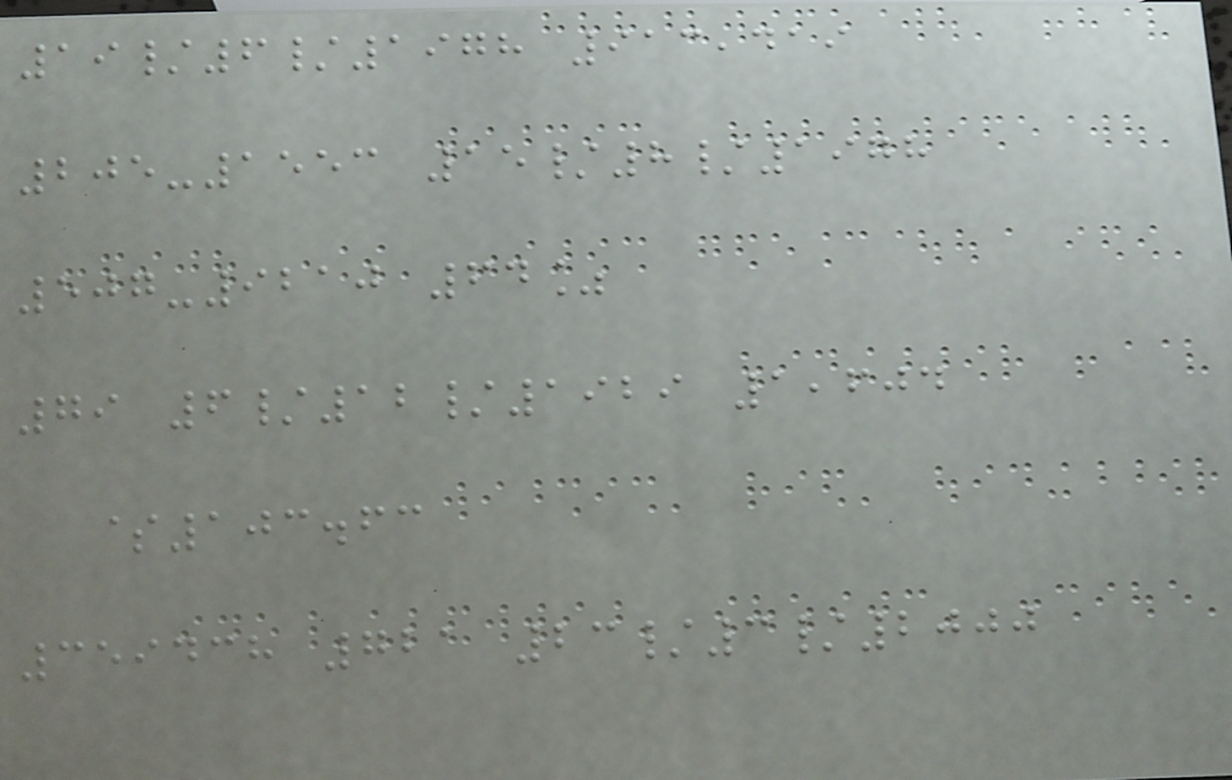19/6/1978 913,419
205-1553 15/8/1978
507-9210 64%
79 6/12/1929 1,604
$103.63
359438 721 23/3/2000
